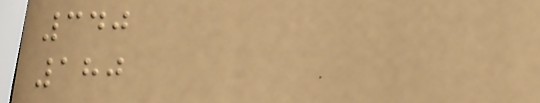340
180
